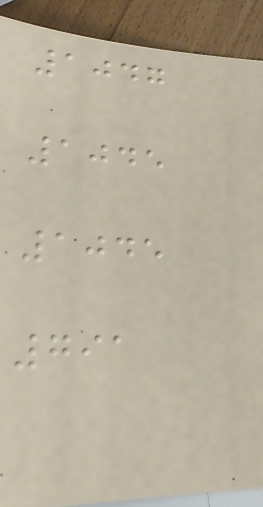1047
1045
1045
791
